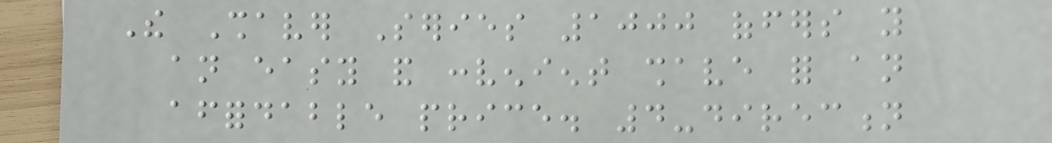The Shaver Series 1000 offers you
an easy and convenient shave for an
affordable price. 4-direction
